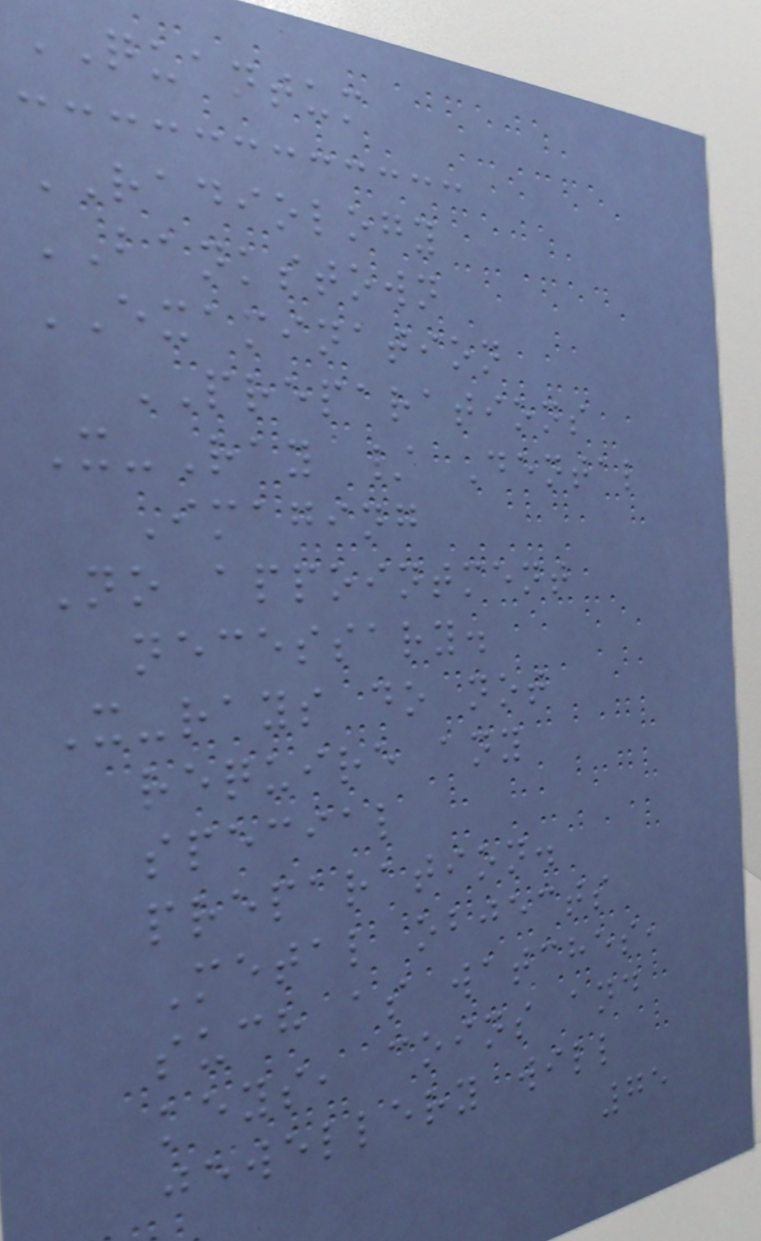QUANTUM
RADIOLOGY
BANKSTOWN
EXAMINATION
PREPARATIONS
X-Ray / Dental
Imaging
No appointment
necessary.
X-rays do not
require any
special
preparation.
Metal objects
such as watches,
keys, coins and
jewellery will
75
